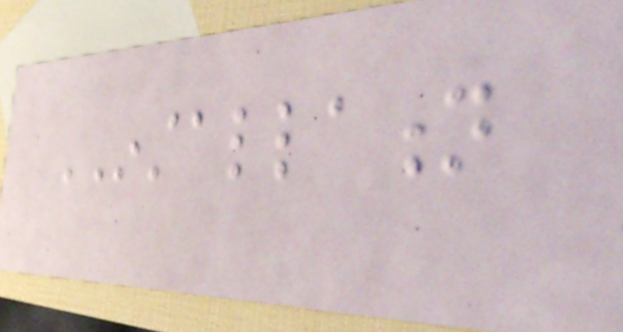INSTALLATION
